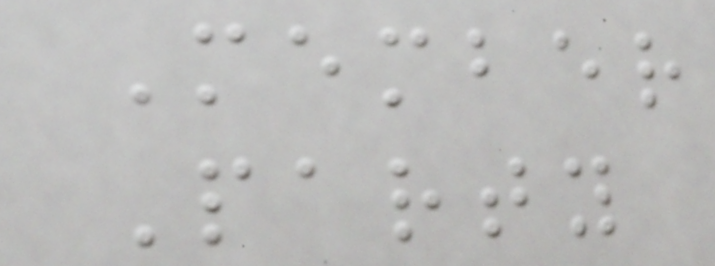Member
Party
